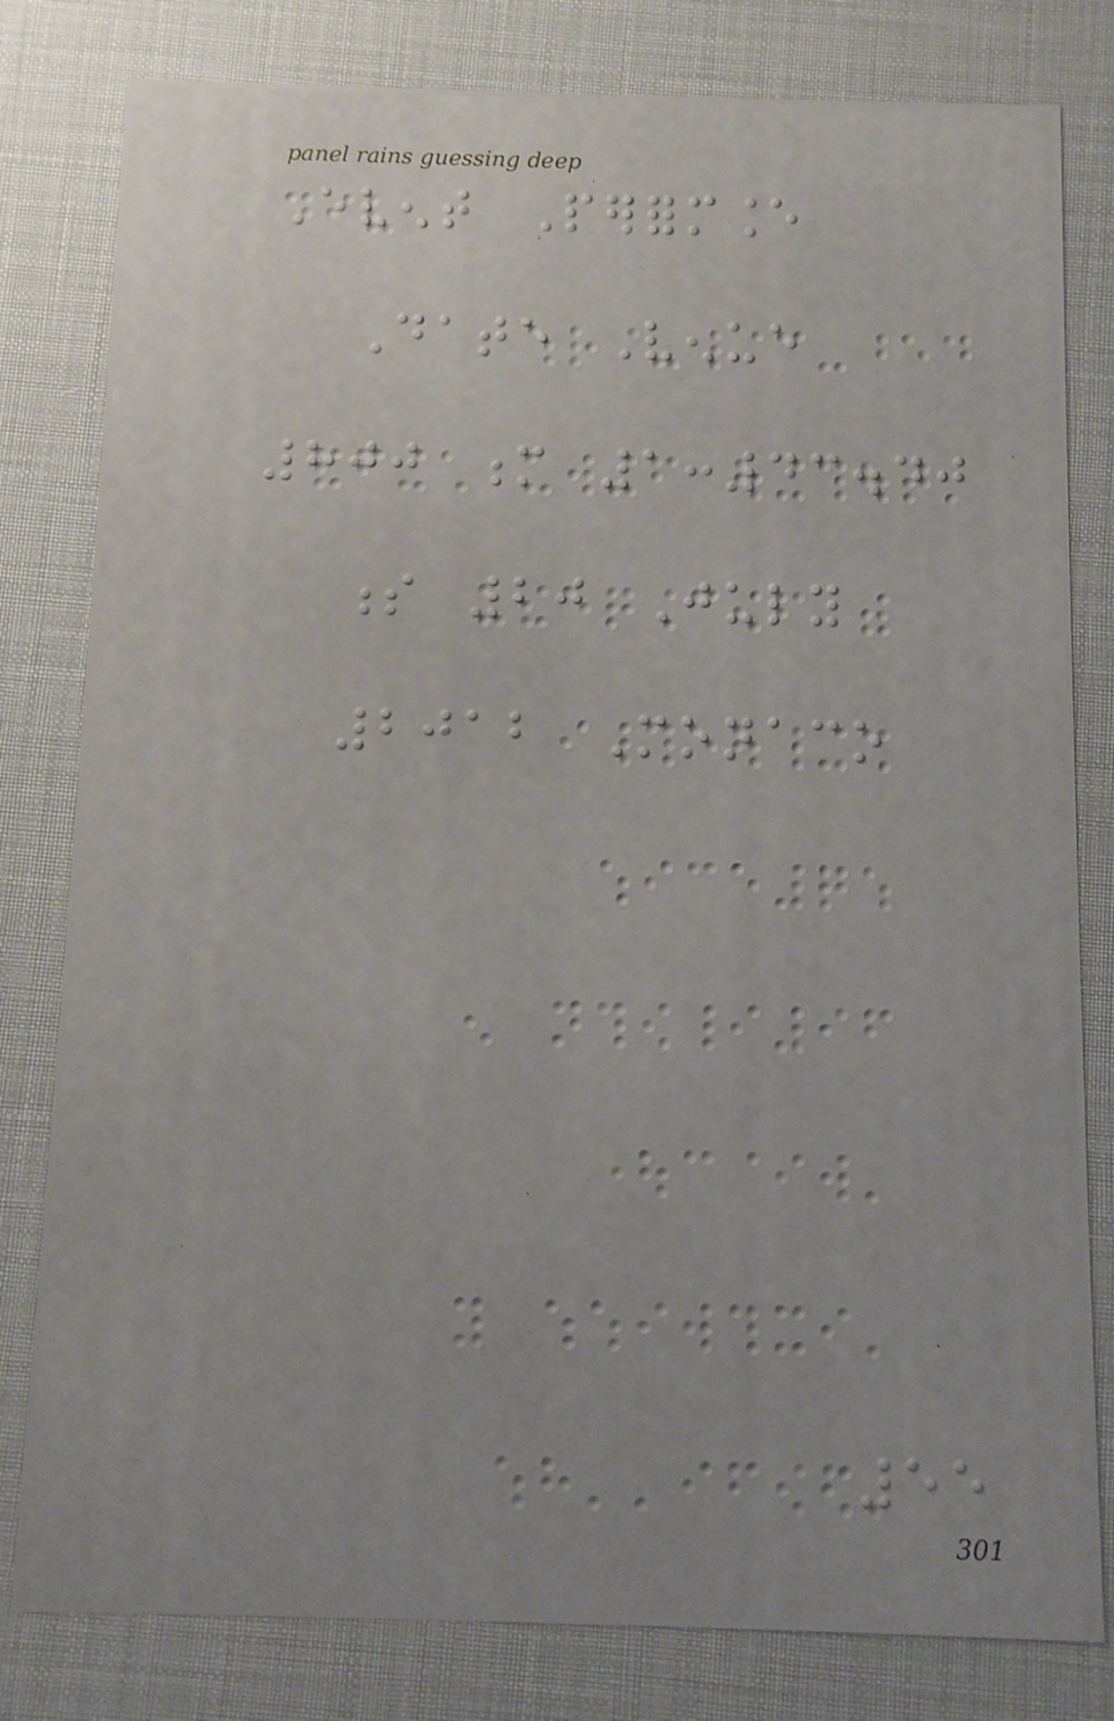Event Performance
Date Venue
800 m 1:43.40
s 20 July
2012 Monaco
55
